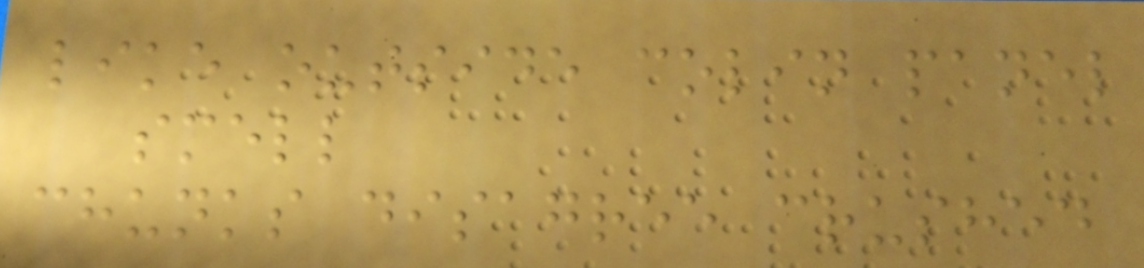like outside colin panel
smell
chunks disagree crushed
